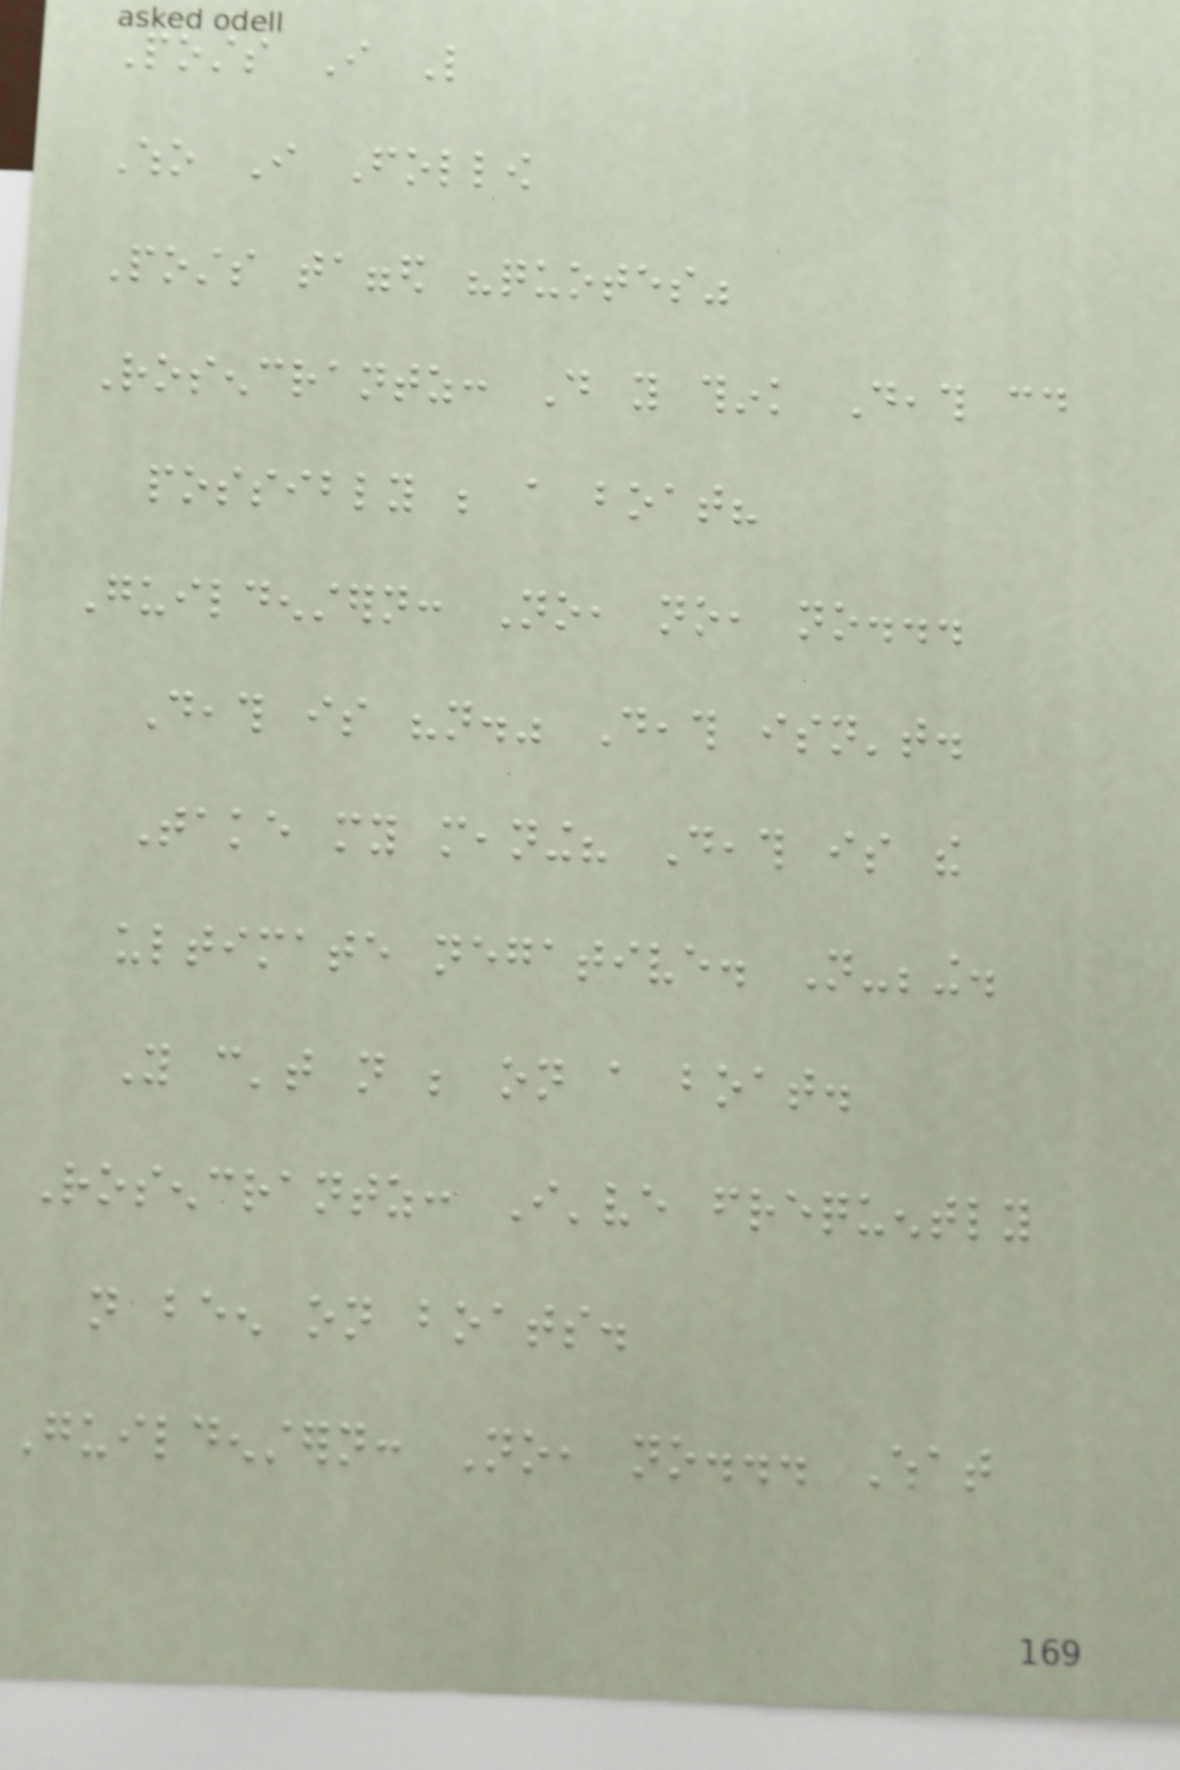Posts I Like
Who I Follow
Posts tagged "quotes"
Rosencrantz: Do you think Death could
possibly be a boat?
Guildenstern: No, no, no...
Death is "not." Death isn't.
Take my meaning? Death is the
ultimate negative. Not-being.
You can't not be on a boat.
Rosencrantz: I've frequently
not been on boats.
Guildenstern: No, no... What
